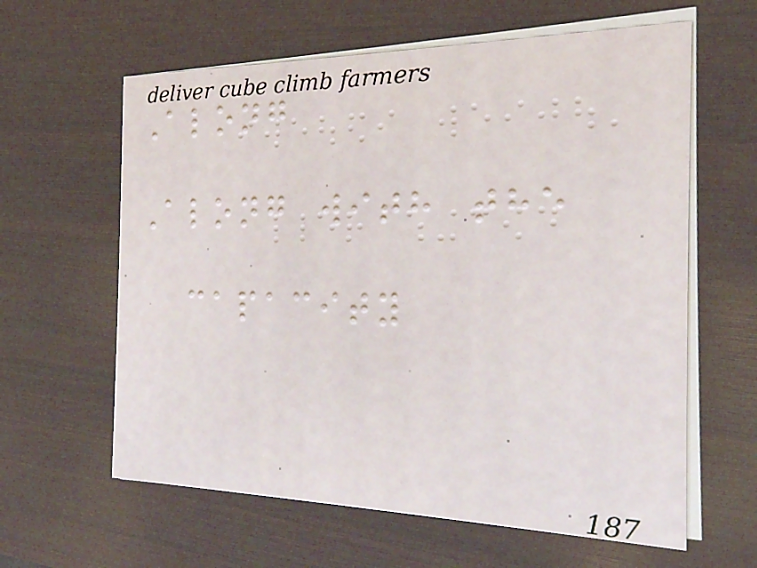Along
Along with the
capacity
